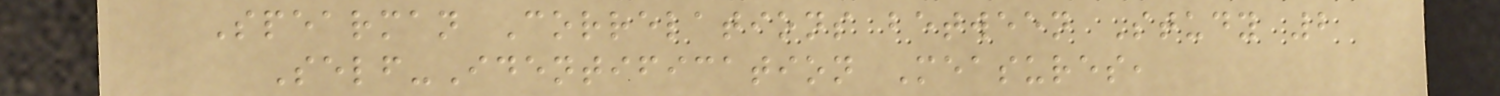Spearman Correlations between Study 2
Self-Identification Measures,
